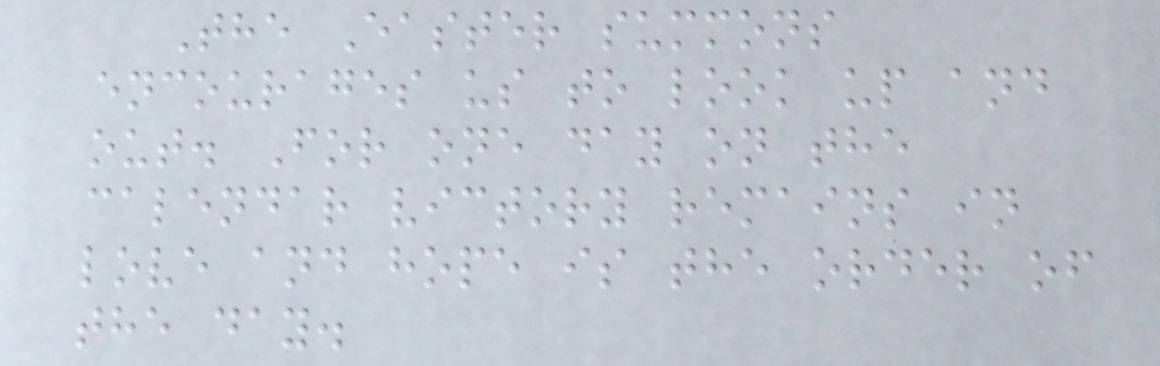The Easter summons
encourages us to look up and
out. For one day on the
calendar victory remains in
love and hope is the order of
the day.
